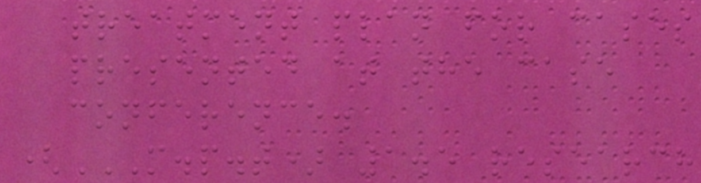treatment plan for cases
presented at the case
conference.
(M.P.T) 1.5 RESEARCH
